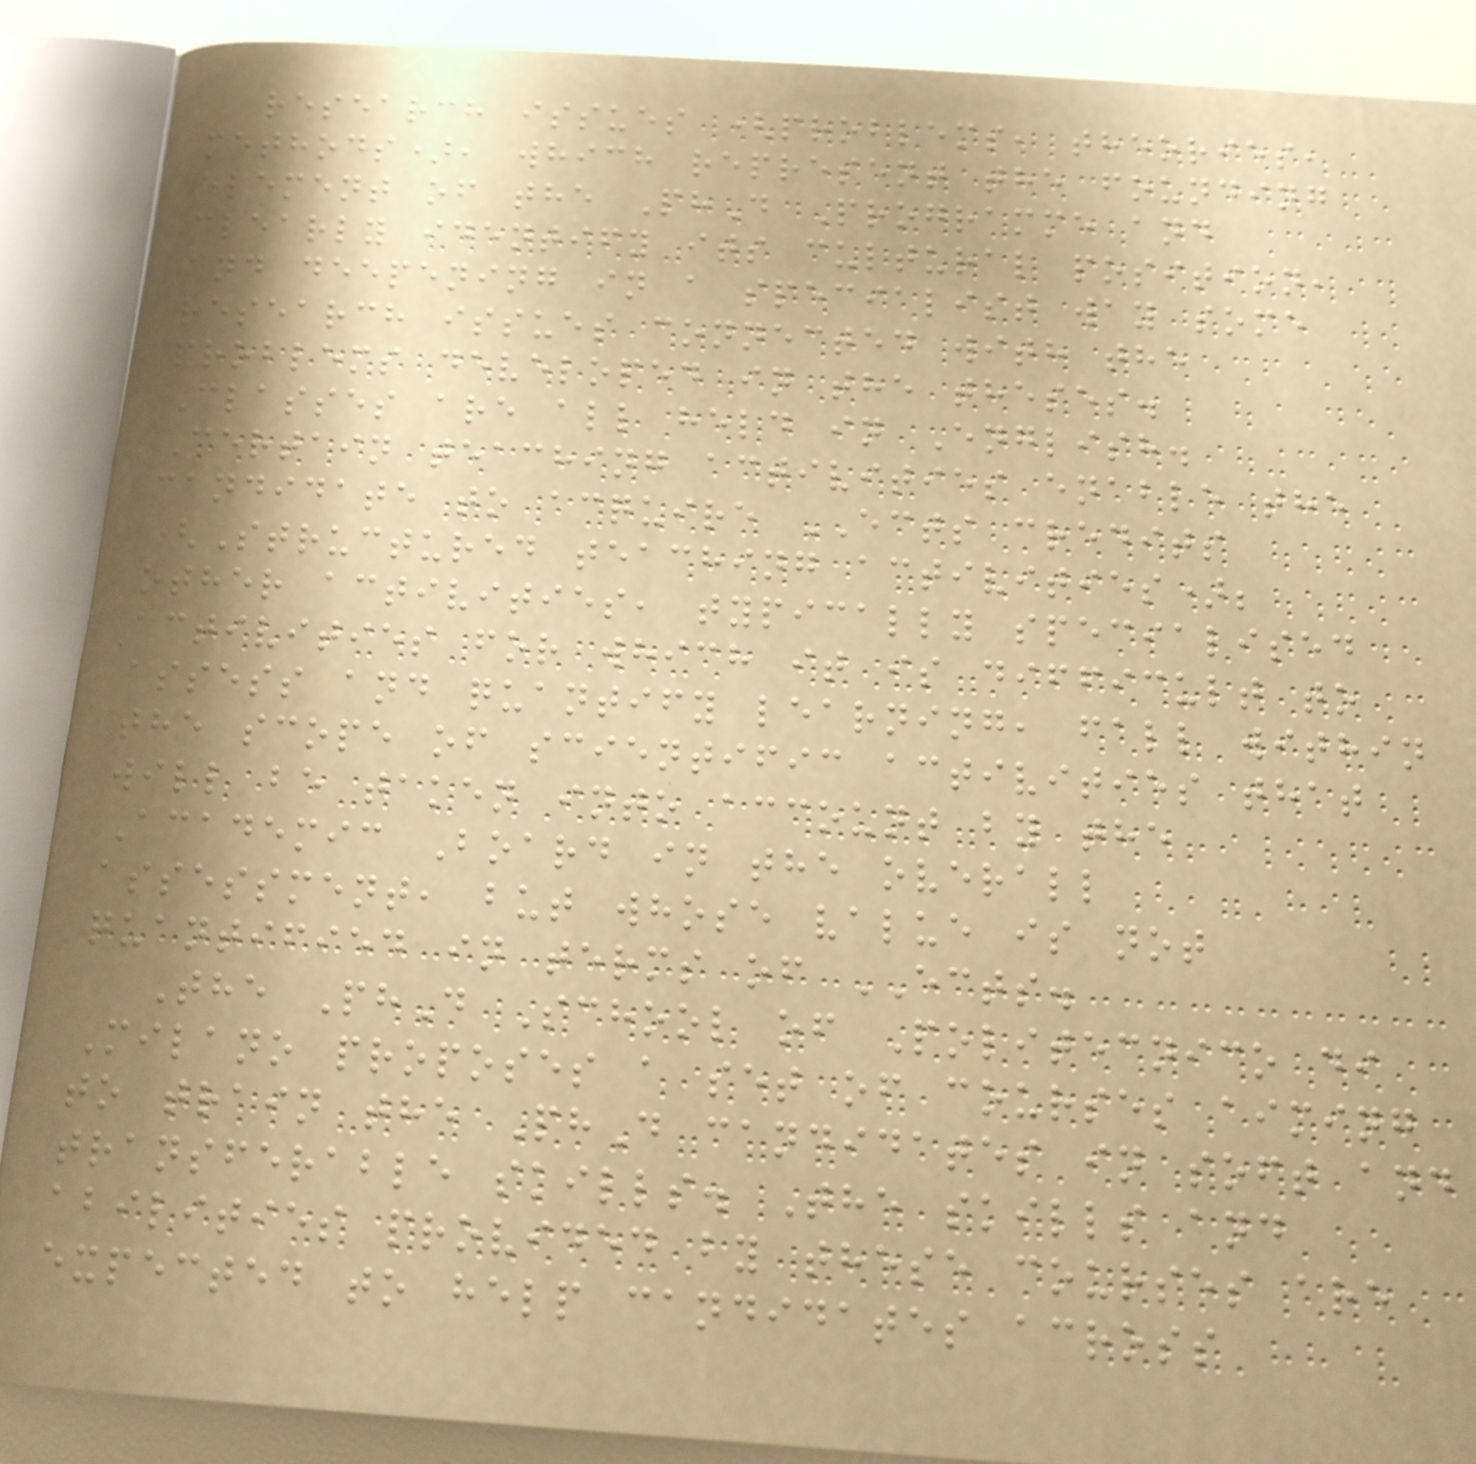research issues (problems, theories,
methods), which represent the founding
element of the PhD Programme and
clearly identify its cultural position,
and deepening in a specialist way some
research issues connected with the
problems developed in the theses.
Classes are all held in English.
Certain teaching activities enable the
candidate to acquire ECTS credits
(Structured teaching activities);
other activities, typically specialised
activities for which it is difficult to
assess and quantify learning, fall within
the scope of scientific activities that
will be taken into account by the
Academic Board in the overall
assessment, but whose value is not
quantified in terms of ECTS.
The PhD School of Politecnico di
Milano proposes a set of courses aiming
to train the PhD candidates in soft and
transferable skills. The skills and
abilities provided by these courses are
expected to help candidates across
